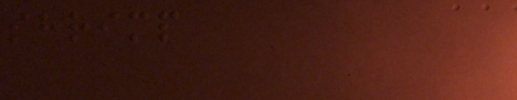shrimp
